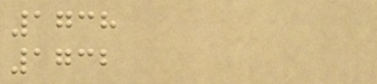1738
1732
